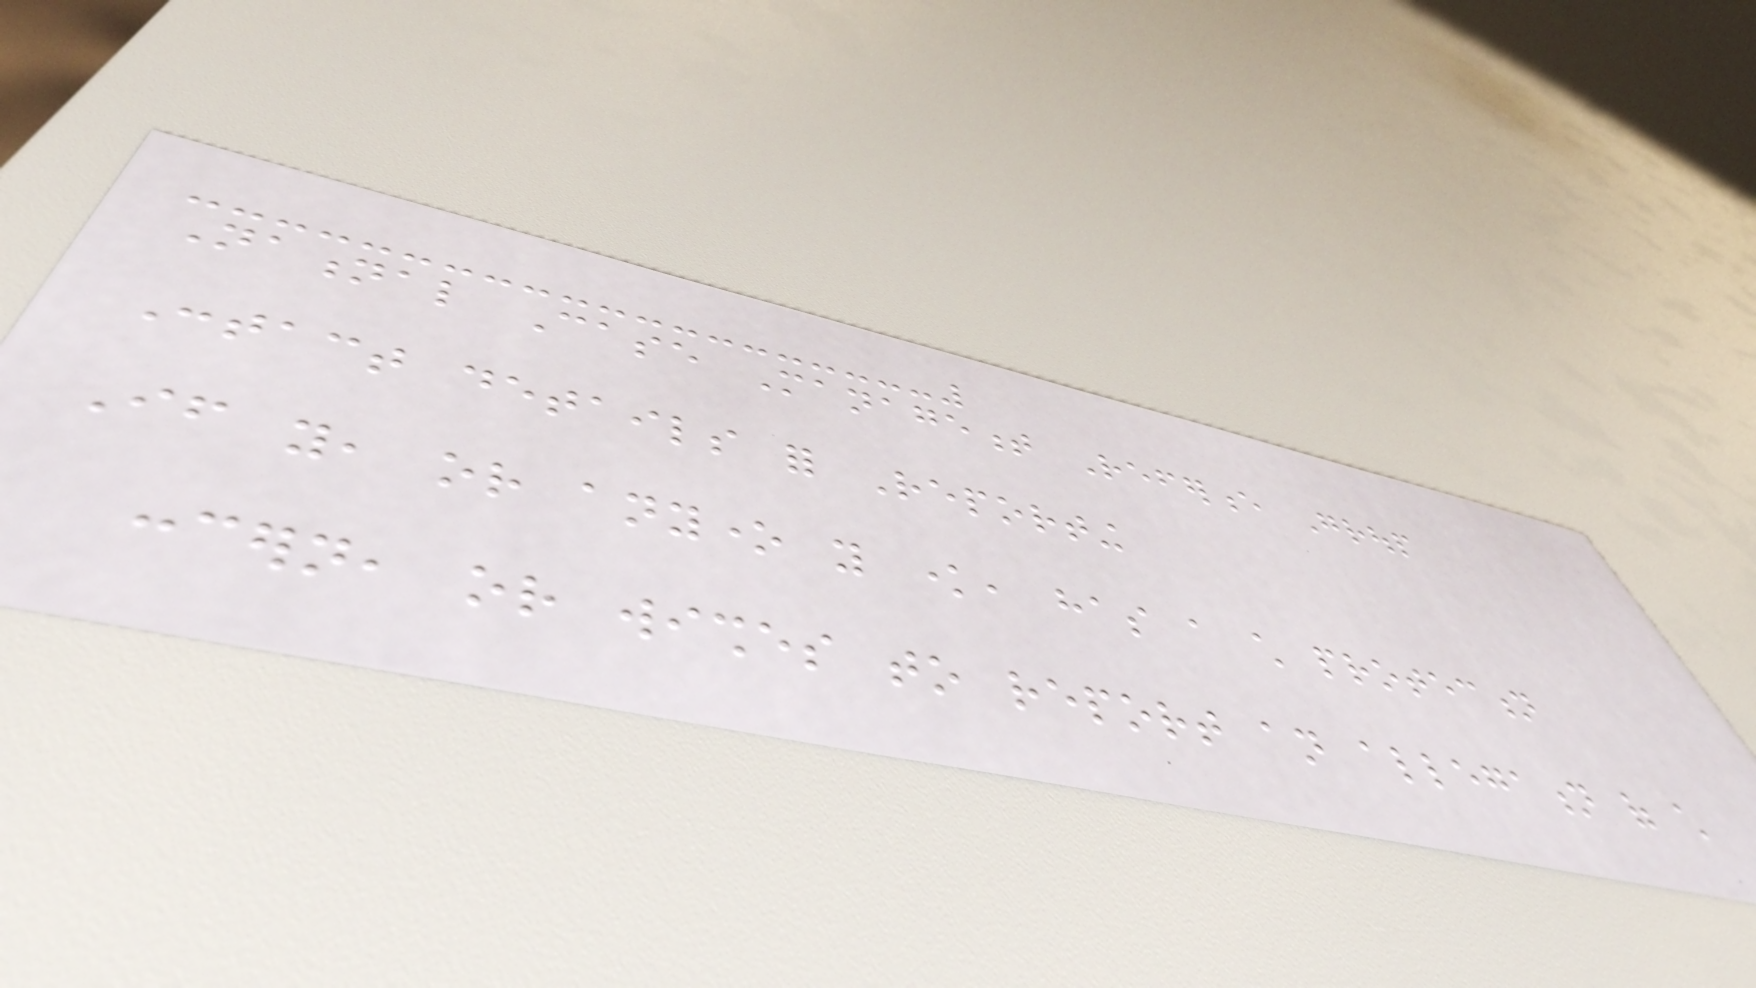National Case Management Reference Group
Contact details for Reporting
If you, or anyone you know, has a child protection
concern, or wishes to report an allegation of child
